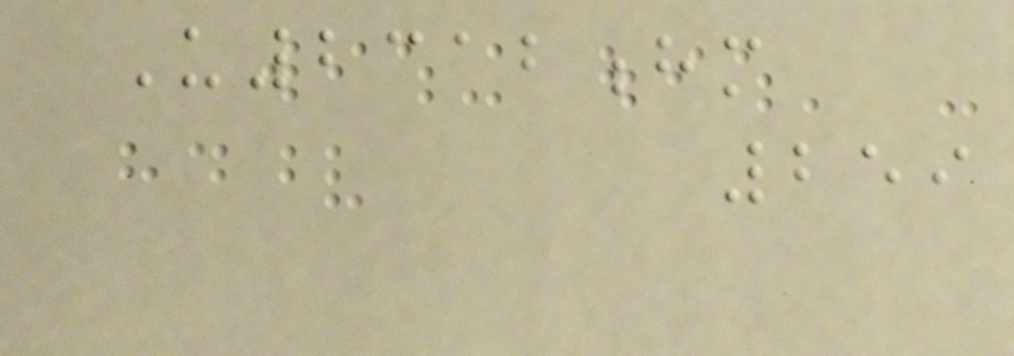U2312hm
259
